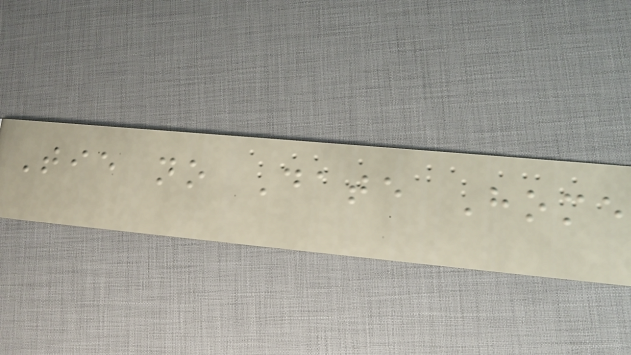Tie no Date Home
